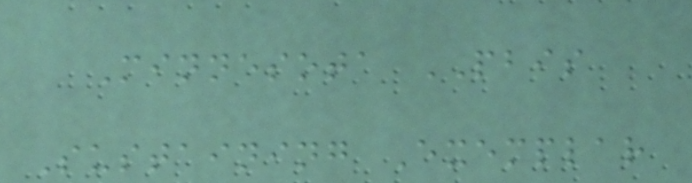Minnesota PBIS
Sustaining Exemplar
